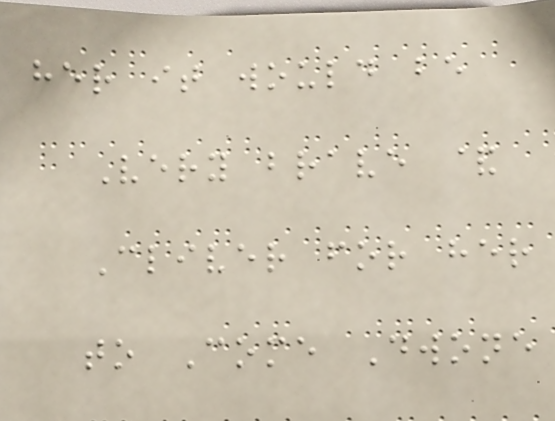her it would be
Very brave &
Cliver for her
to Come Dwone
